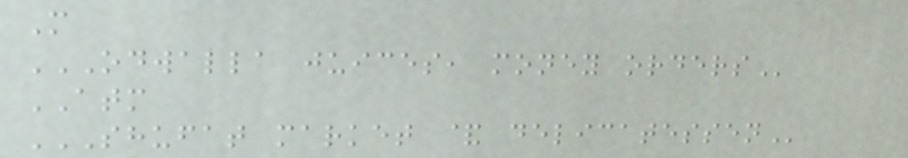M
ODWALLA JUICES, MONEY ORDERS
ATM
SHUFAT MARKET & DELICATESSEN
